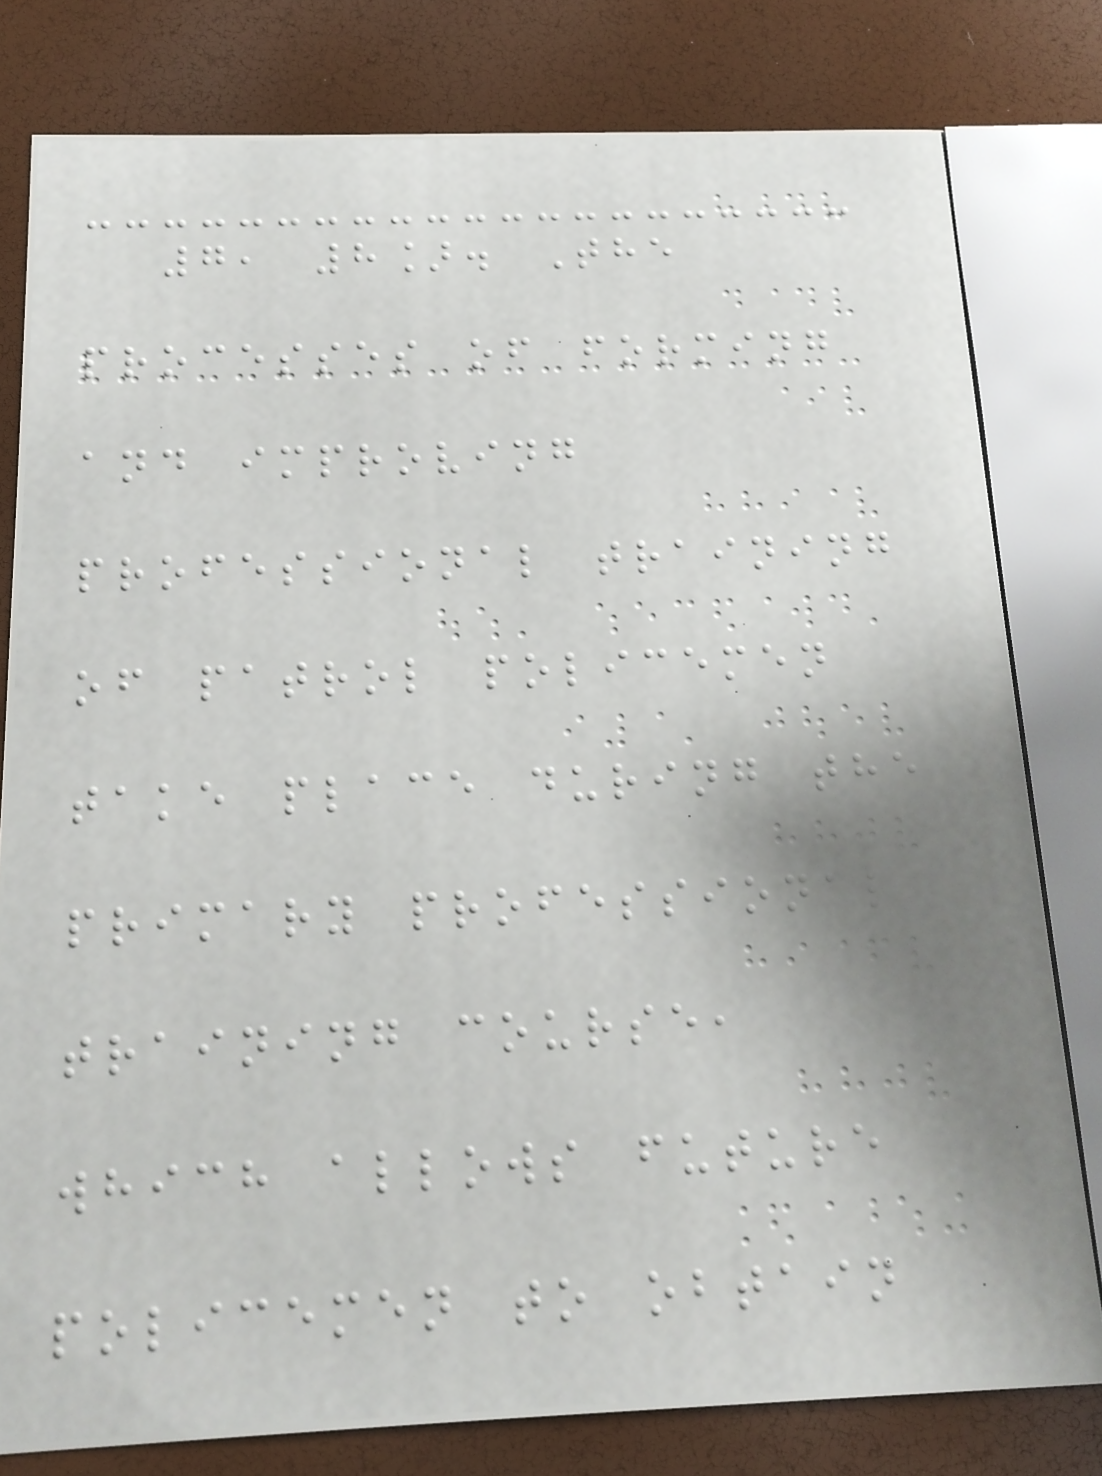7, 8]. The
processes of forming
and improving
professional training
of patrol policemen
take place during the
primary professional
training course,
which allows future
policemen to obtain
